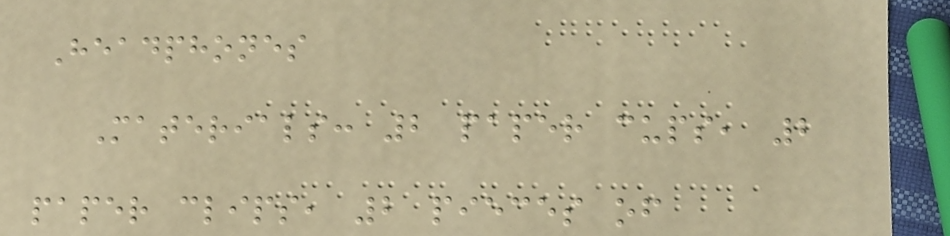Headphones
Materials: 2 paper cups, 2
paper clips, 2 pieces of
